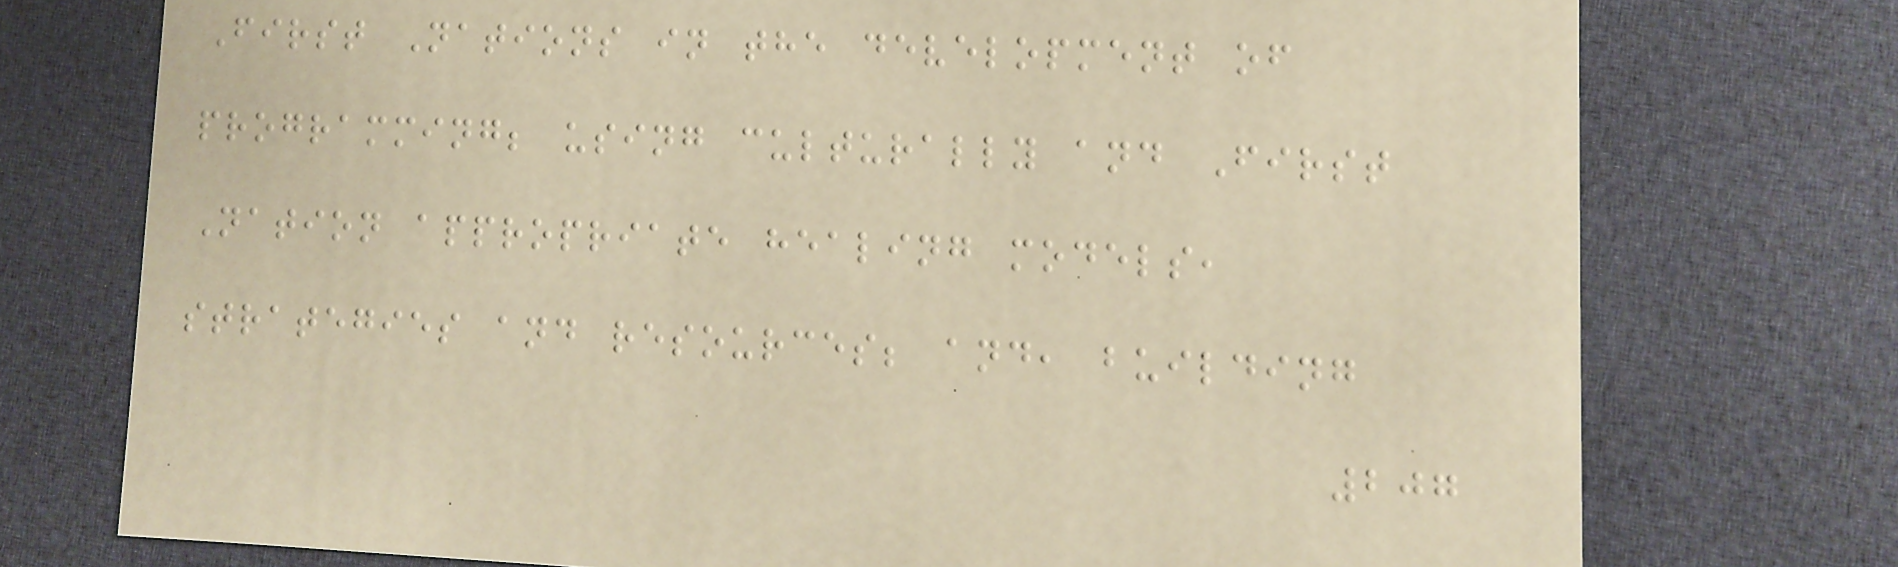First Nations in the development of
programming; using culturally and First
Nation appropriate healing models,
strategies and resources; and, building
207
